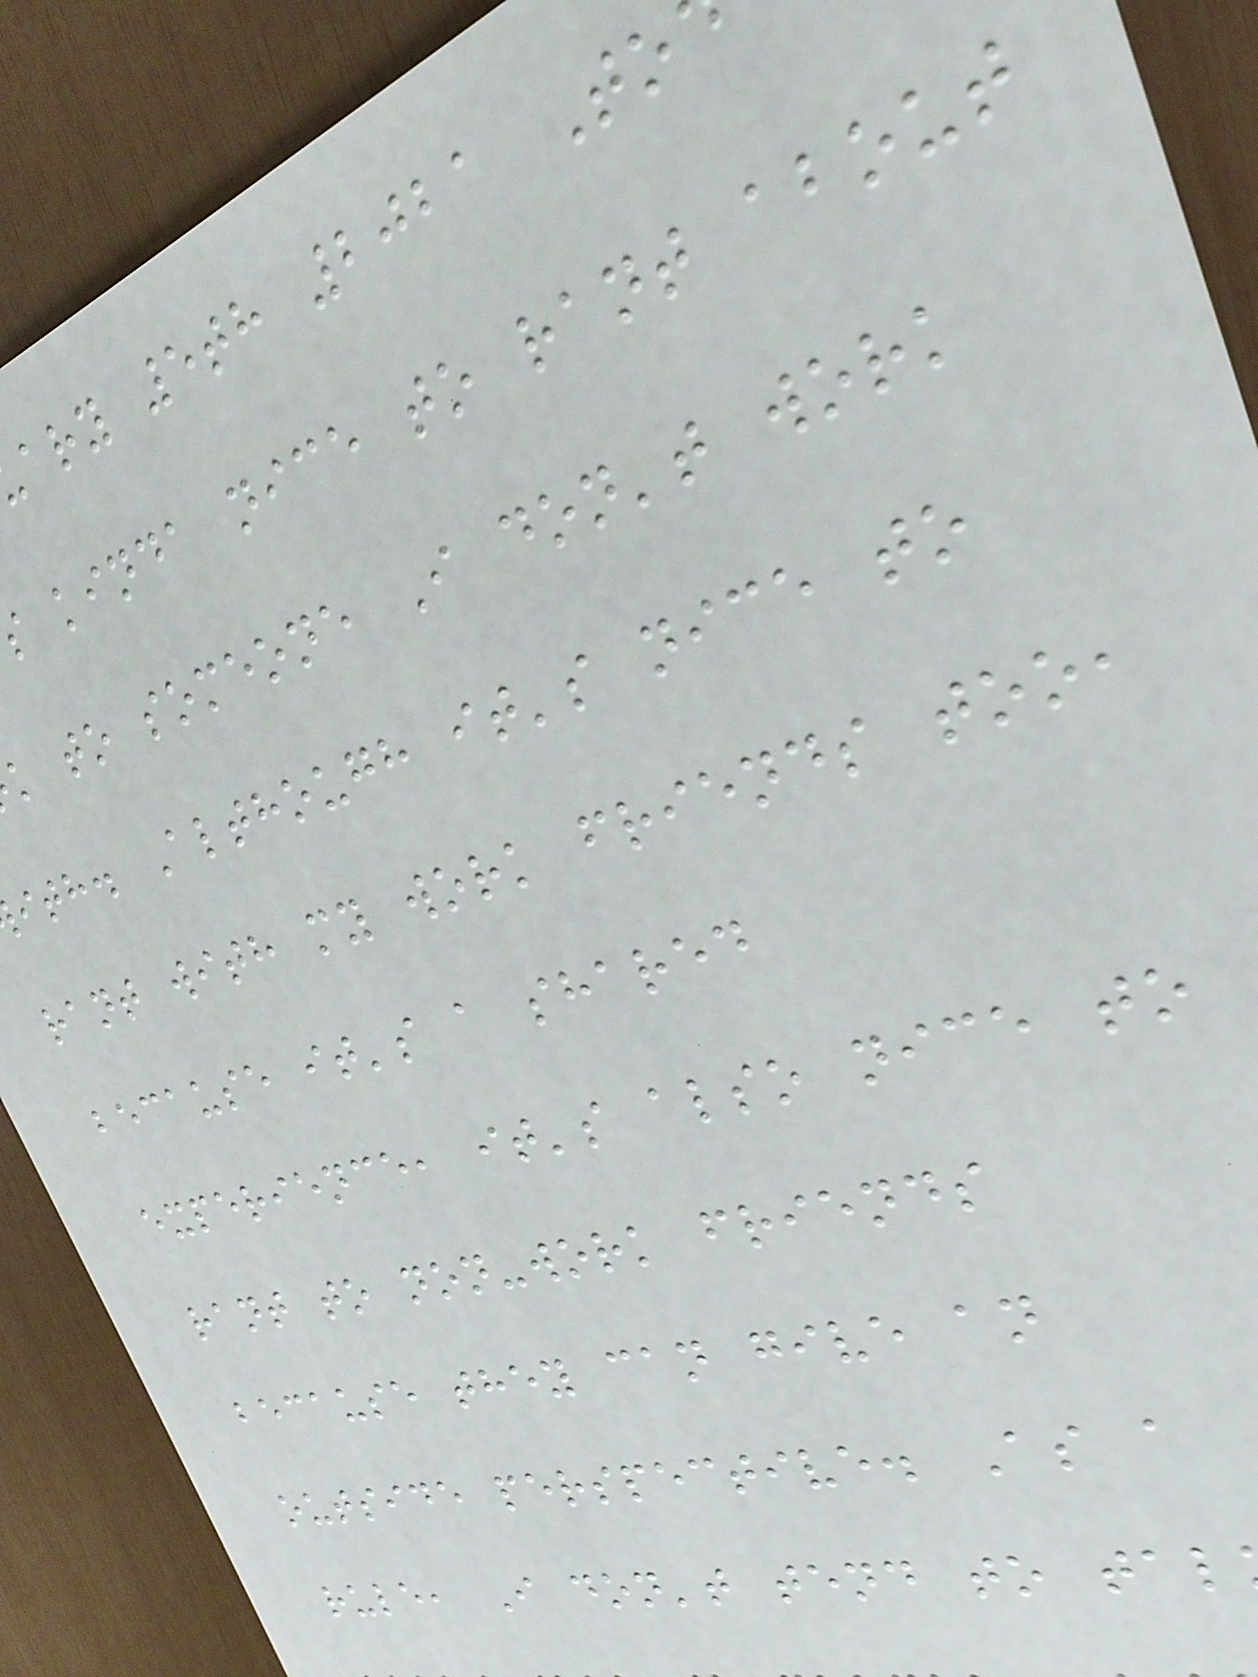ary 5th 2021 To
kinda nice to rant about
k to someone I don't work
ith. Although it's nice to
rant with my work friends too,
because it's a shared
experience, it's also nice to
rant to non-work friends
because they can give an
outside perspective. As a
rule, I don't tend to tal
